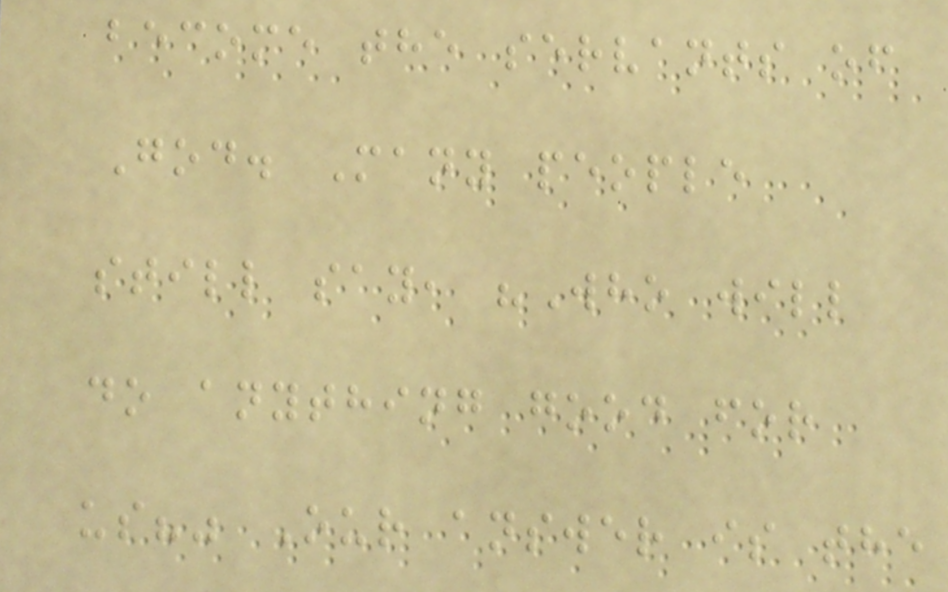become the servants of
God. Many people
still say, "Who will
do anything good for
us?" Our answer is the
